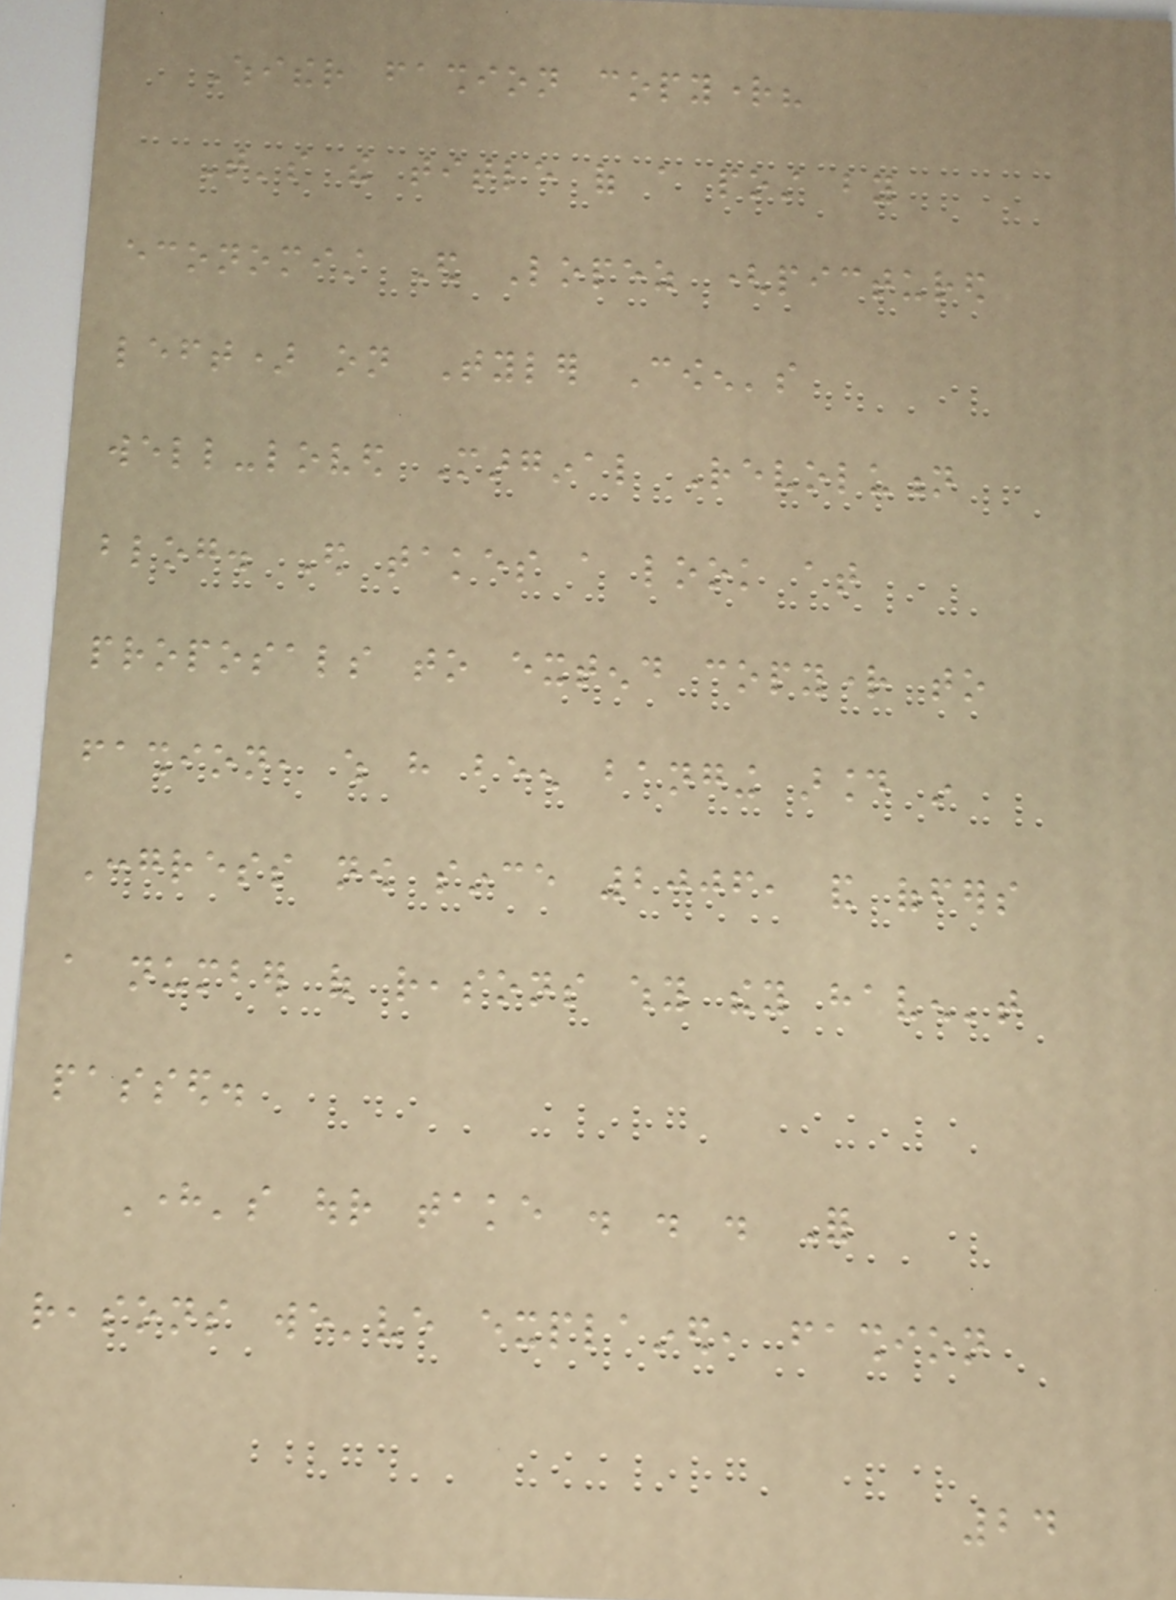Whither fashion copyright?
That's the title of a post by
economist Ed Lopez (pictured
left) on Tyler Cowen's
well-loved Marginal Revolution
blog. Ed takes a look at
proposals to extend copyright to
fashion, which have been banging around in
Congress now since 2006, and offers
a number of reasons why they haven't
passed.
Here's our take . . . For
reasons we've explained, fashion
24
